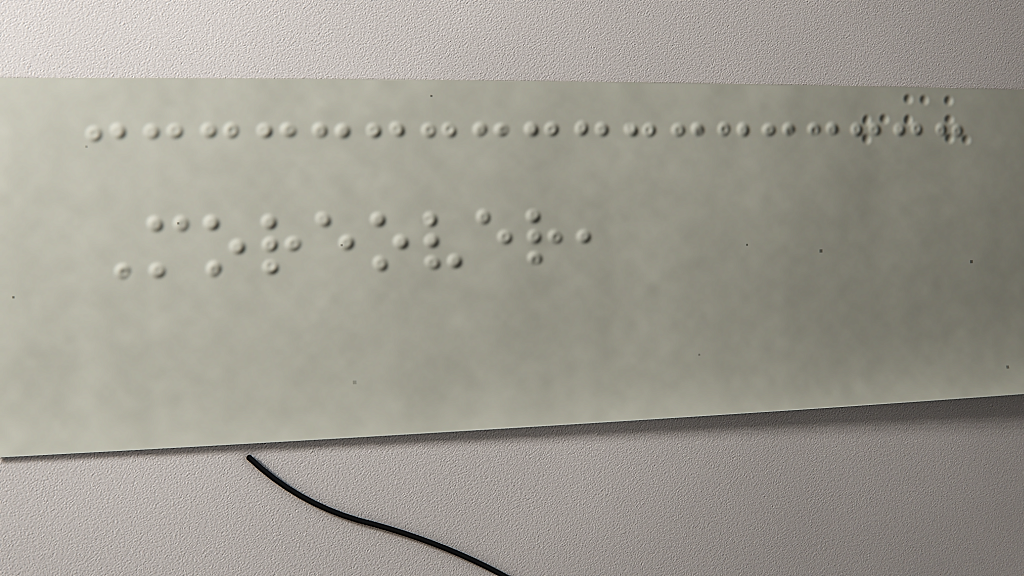Moreover,
